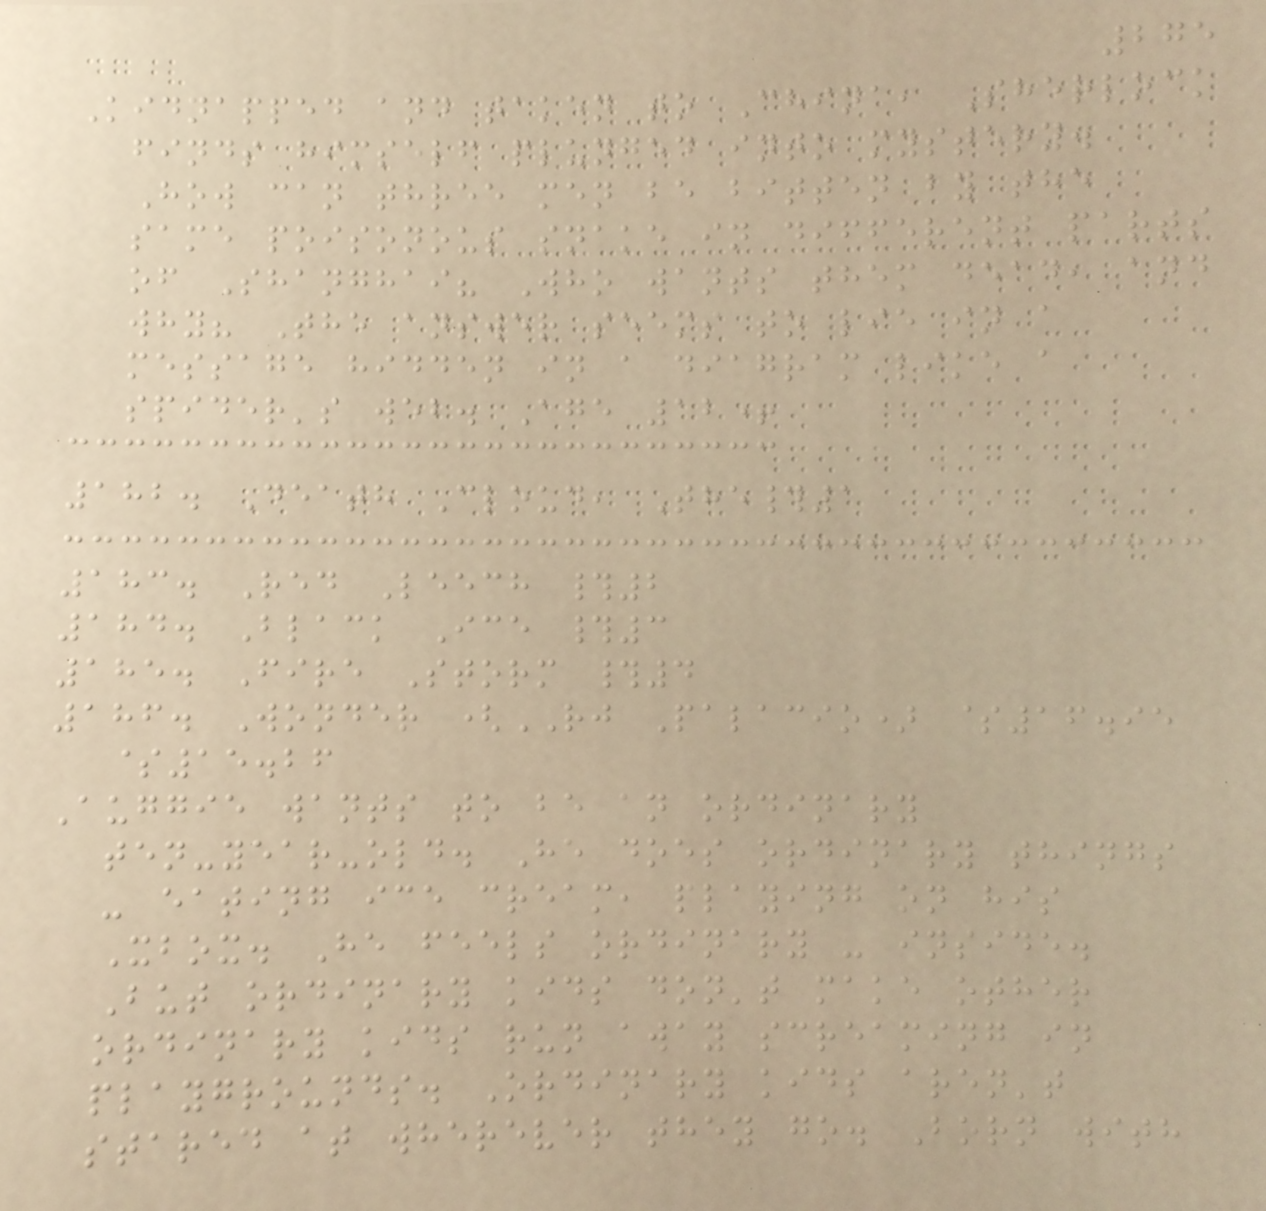275
Kidnapped and taken to China, Sherlock
finds himself plunged into mystery.
How can three men be bitten by the
same poisonous snake in different parts
of Shanghai? Who wants them dead, and
why? The answer seems to lie in a
message hidden in a diagram like a
spider's web. Age 12+
182. Death Cloud, The#1
183. Red Leech #2
184. Black Ice #3
185. Fire Storm #4
186. Wonder (RJ Palacio) $16.95
$15.26
Auggie wants to be an ordinary
ten-year-old. He does ordinary things
- eating ice cream, playing on his
Xbox. He feels ordinary - inside.
But ordinary kids don't make other
ordinary kids run away screaming in
playgrounds. Ordinary kids aren't
stared at wherever they go. Born with
